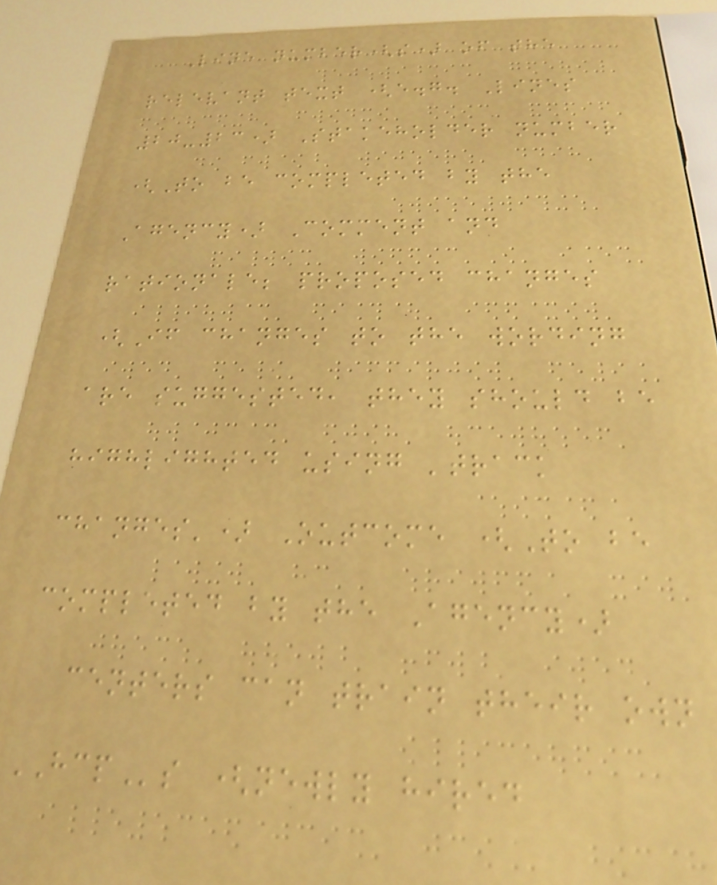Line number(s) of the
relevant text (e.g. Lines
20-23) Stakeholder number
(To be completed by the
Agency) Comment and
rationale; proposed changes
(If changes to the wording
are suggested, they should be
highlighted using 'track
changes') Outcome (To be
completed by the Agency)
centers can train their own
HCPs (newly hired
